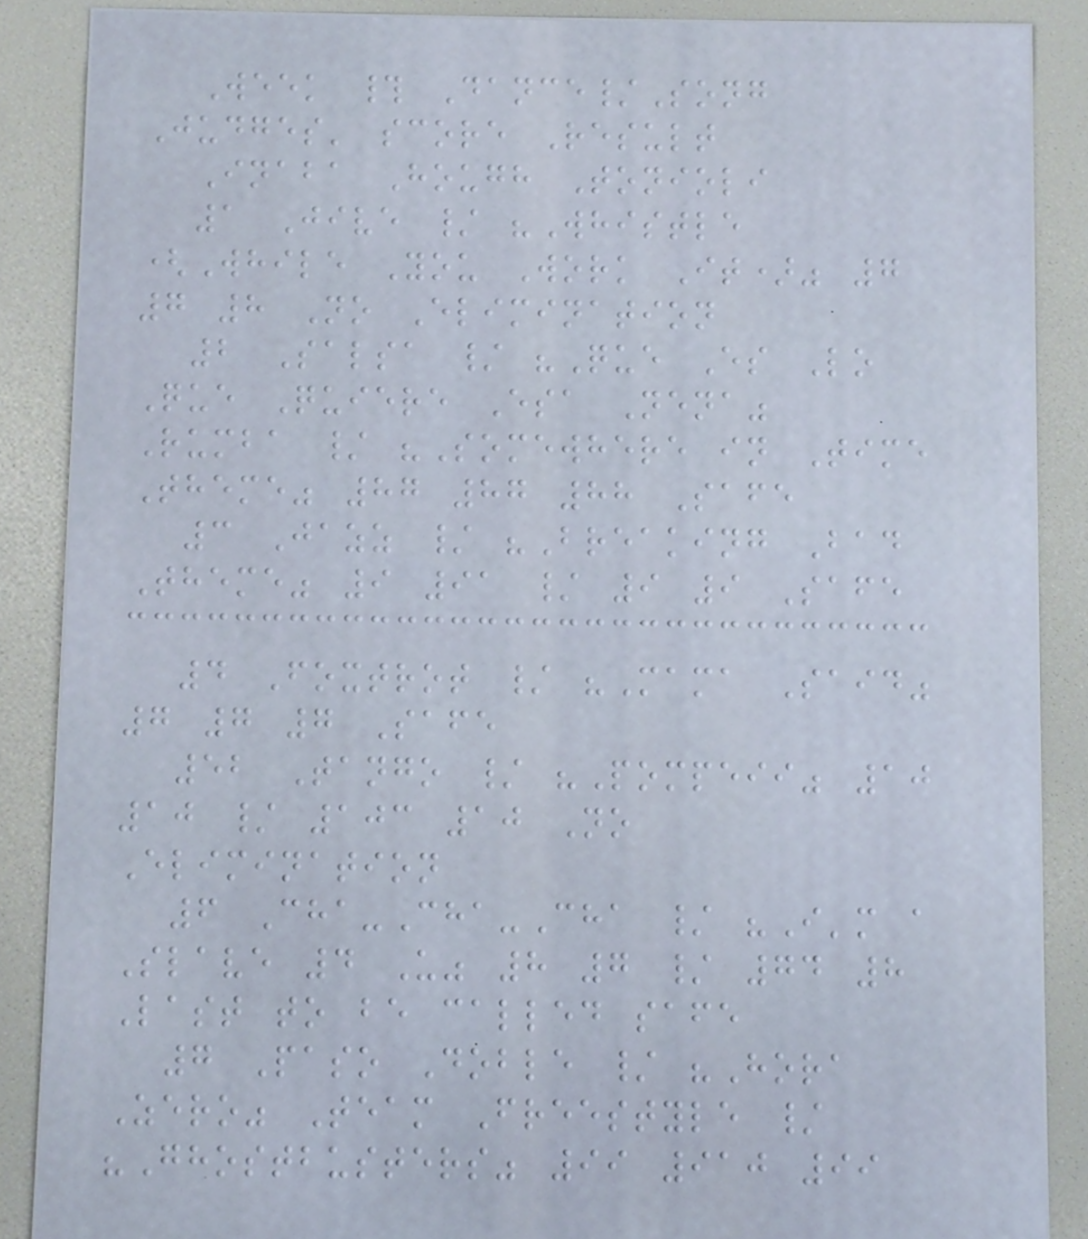Week # Dance/Song
Judges' score Result
Inaba Hough Tonioli
1 Jive / "Whistle
(While You Work It)" 7
7 8 No Elimination
2 Salsa / "Que Es Lo
Que Quiere Esa Nena"
Rumba / "Somewhere in Time
Theme" 87 87 88 Safe
3 Jazz / "Breaking Bad
Theme" 9 91 / 9 9 Safe
4 Foxtrot / "Mama Said"
7 7 7 Safe
52 Tango / "Pompeii" 10
10 / 103 10 No
Elimination
6 Cha-Cha-Cha / "I'm a
Slave 4 U" 8 7 / 74 8
Last to be called safe
7 Paso Doble / "Hora
Zero" Team Freestyle /
"Ghostbusters" 99 910 99
